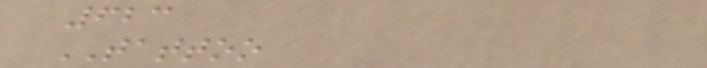623
TATTOO
